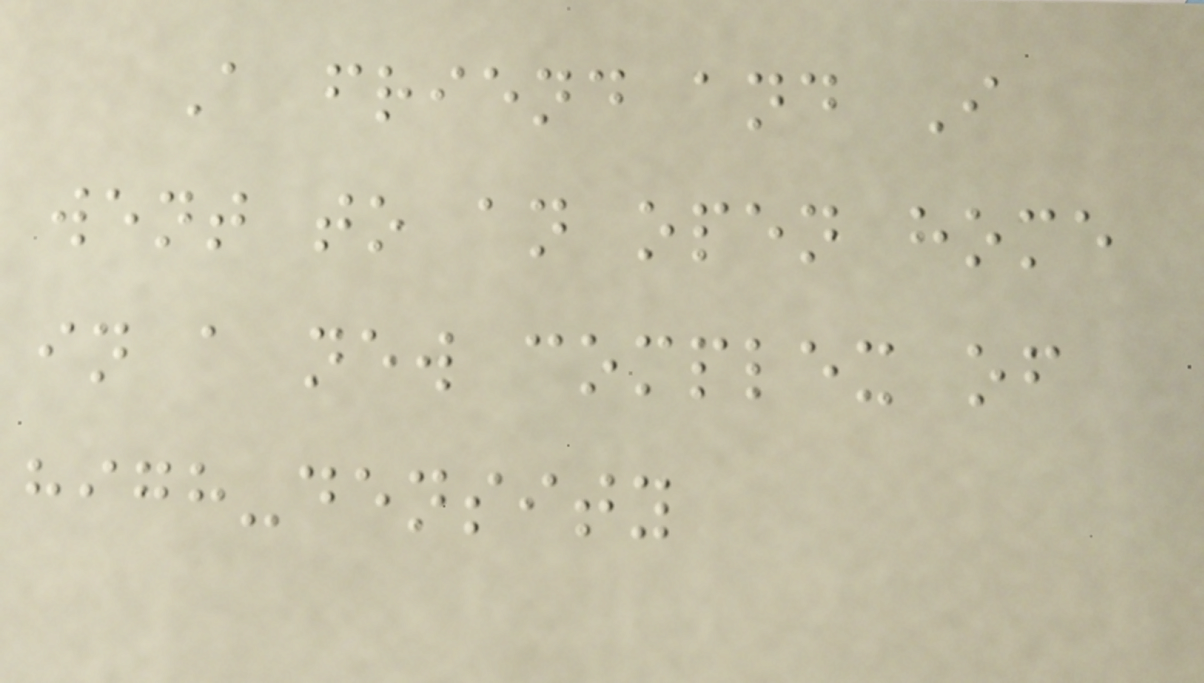A friend and I
went to an open home
in a new complex of
high-density
